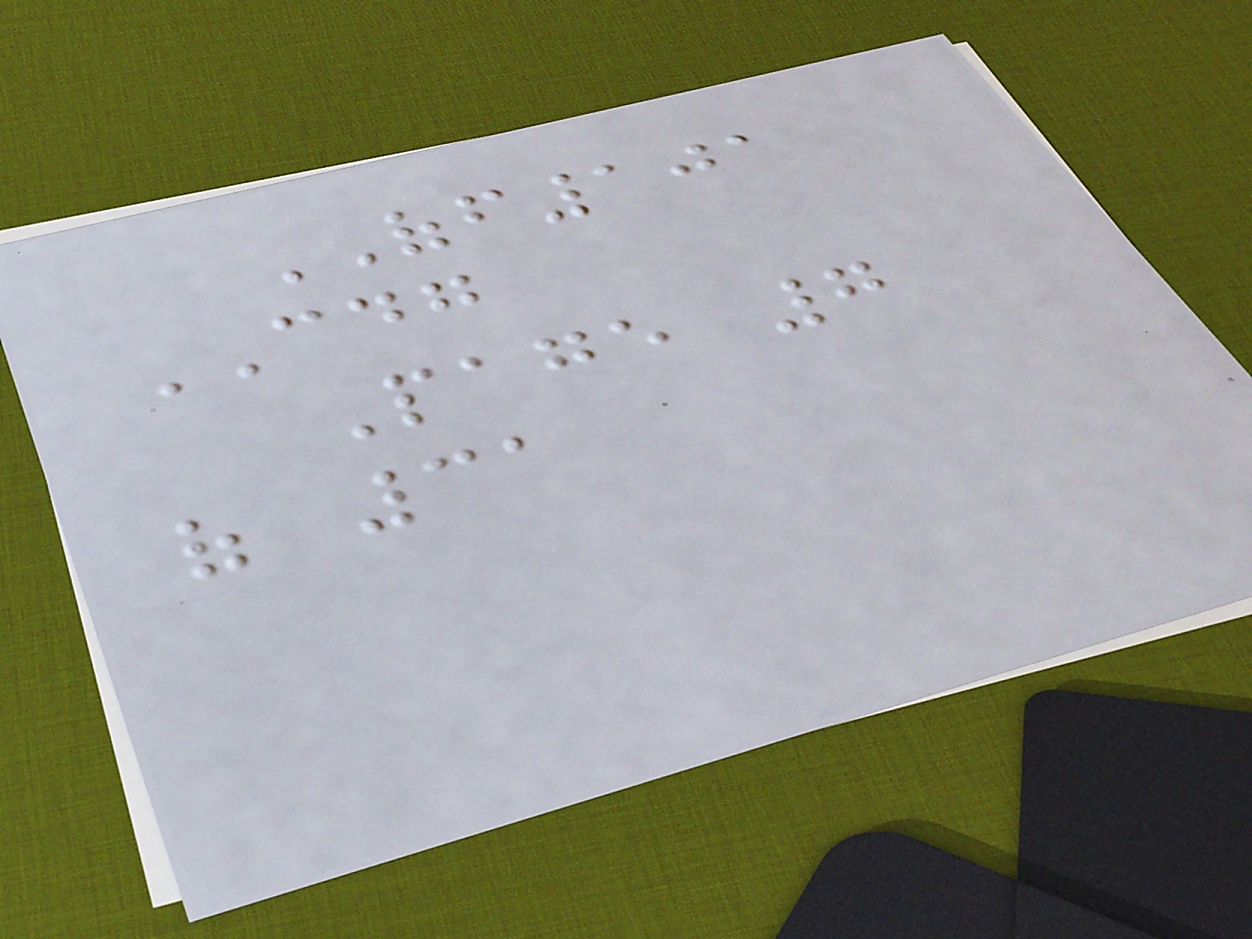OFF101
CDG
Page 7
of 31
